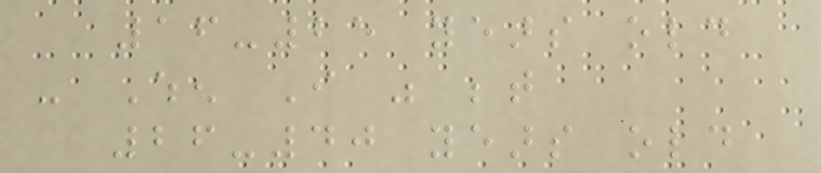16-25 years old
- When I was between
26-40 years old
